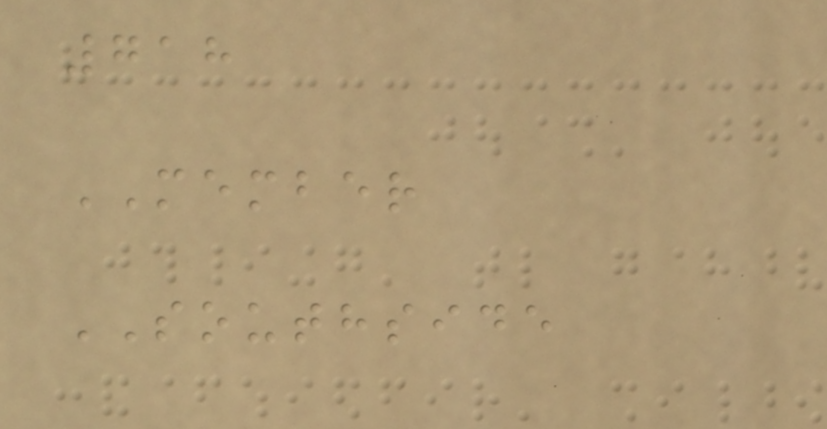718
MEMBER
SOUTHSIDE
